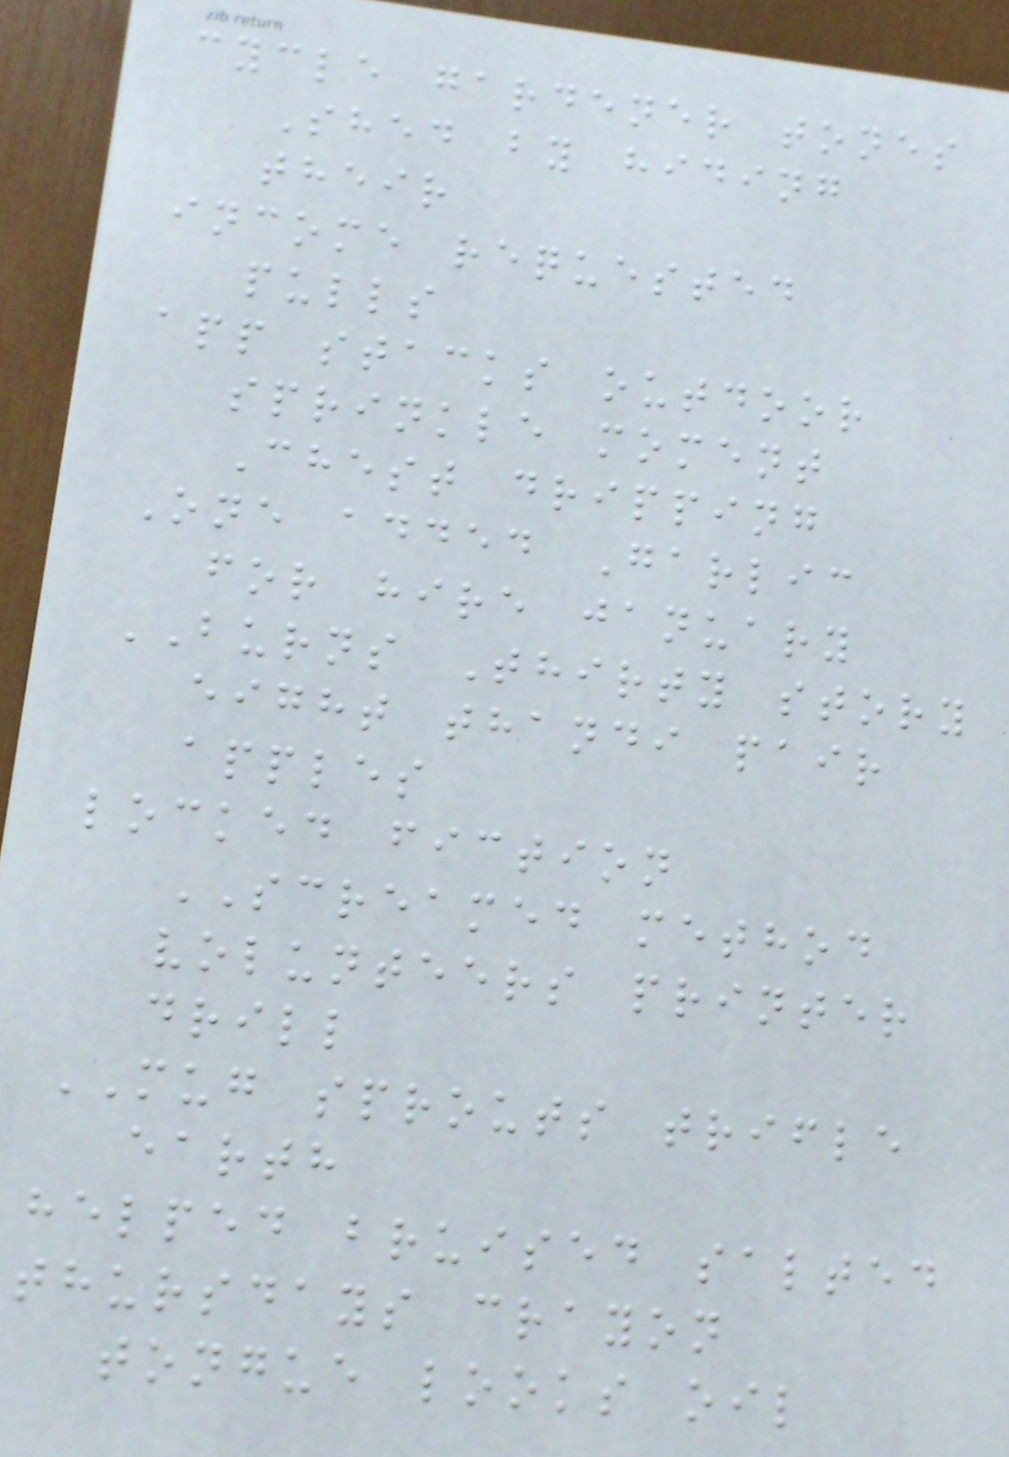cycle gardener tones
Shed by hiding
their
income requested
pulls
app stacks outdoor
sprinkle moment
Chest dripping
One added Garlic
for hire january
BURNS Thirty story
eight thandi pair
apples
locked fiction
SCREAMED method
volunteers printer
drill
MUG sprouts trifle
earth
helped bruised salted
thursdays crayon
tongue looks oil
